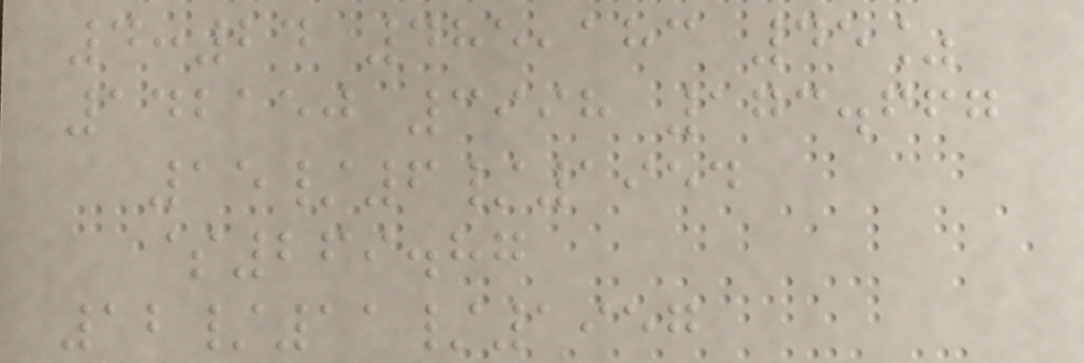4:24 485,183 45%
142150 3998 173.667
15/6/1954
$269.87
12/11/1957
